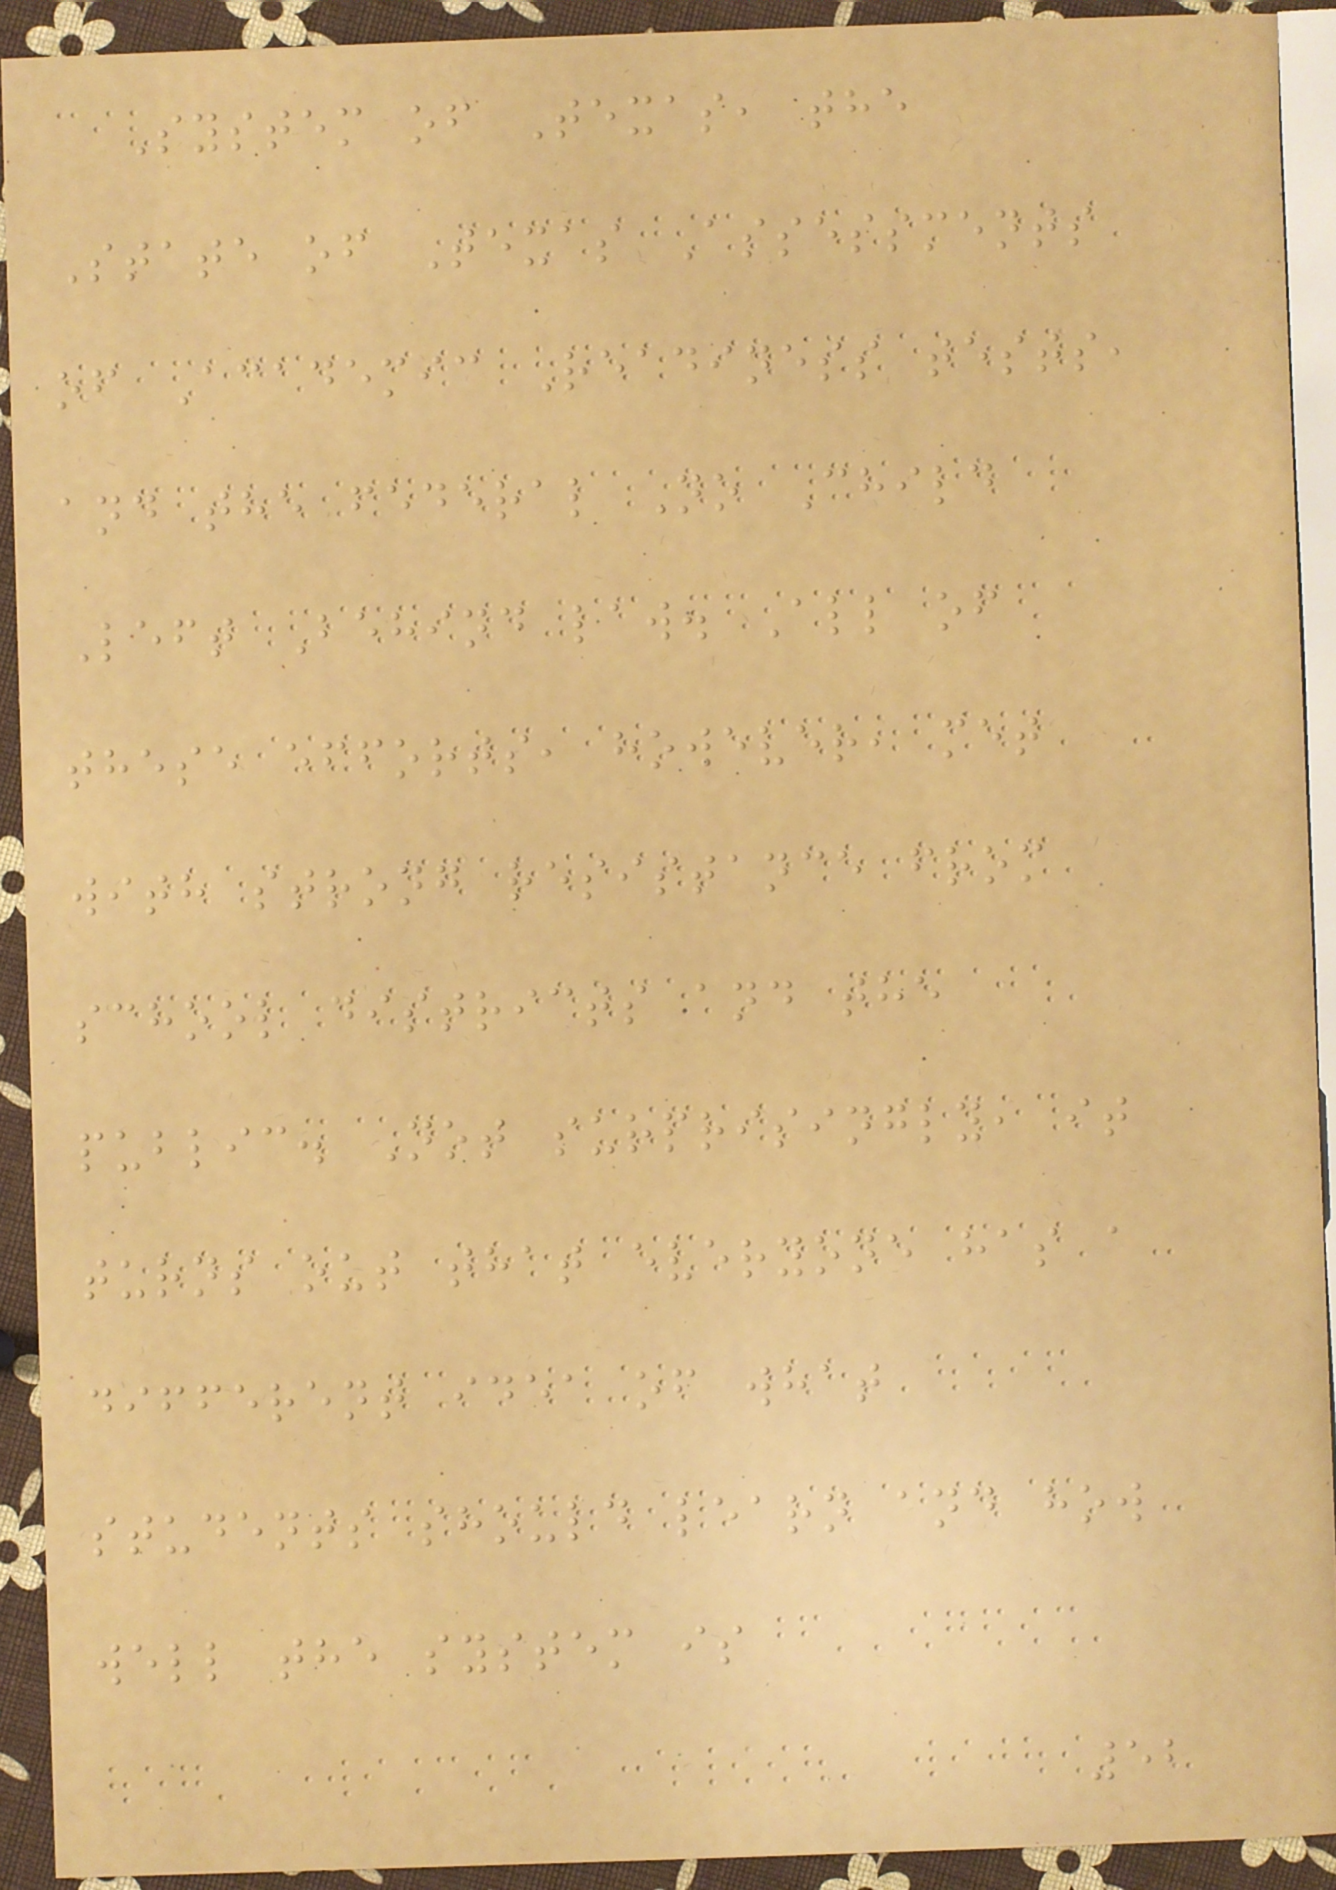System of Texas, the
State of Texas Assessments
of Academic Readiness tests,
and the federal No Child
Left Behind law. All of
these efforts, however, met
with strong resistance from
school districts and the
public. Not surprisingly, it
turns out that everyone has a
different idea of what
students should learn and how
well the system is
52
